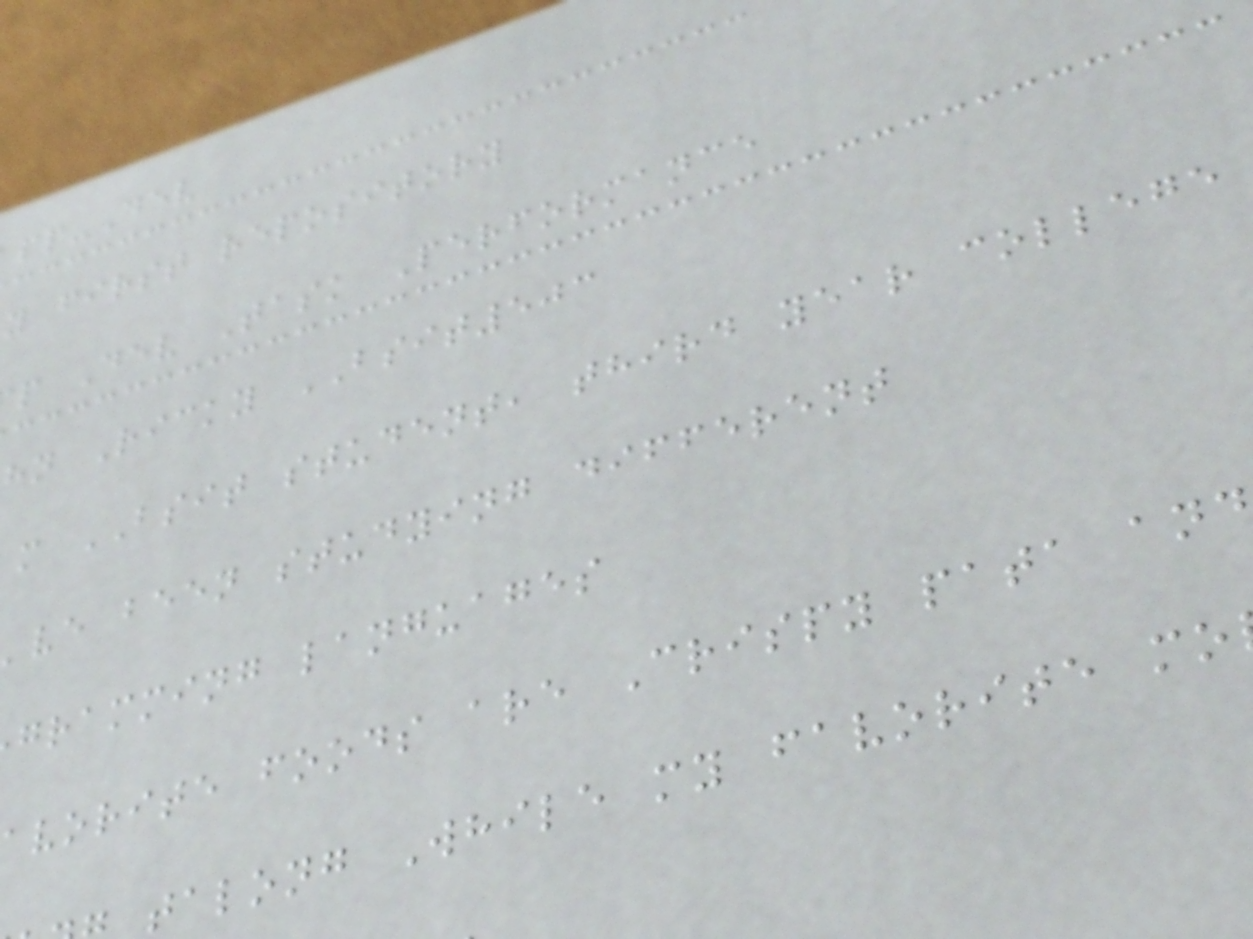pp-Dev
y first repository
p Dev Task Performance
hn Ricky BSIT503
m BSIT student, third year college
've been studying different
gramming languages
vorite foods are Crispy pata and
talong While my favorite mo
